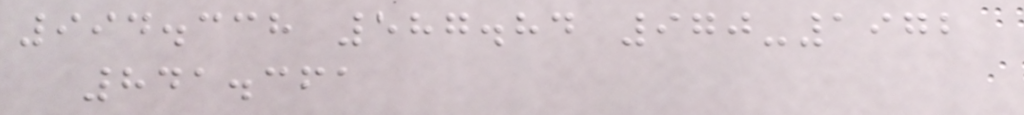994.338 587.84 970-1972
841.361
